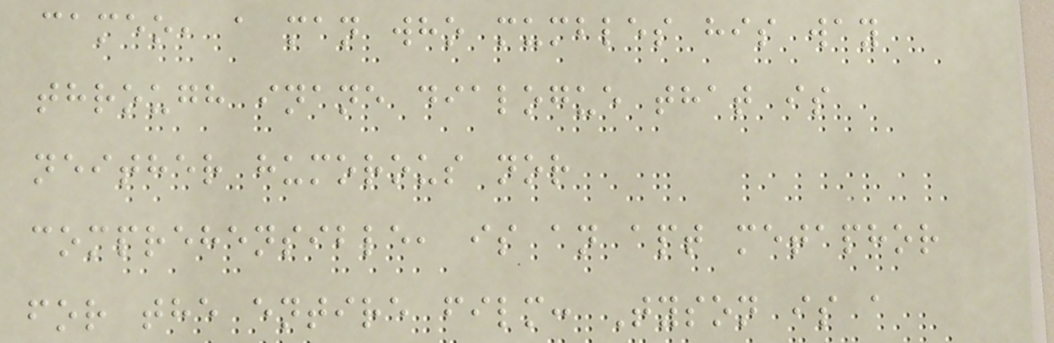cameo, a man who mumbles his way
through inane dialogue that is
neither humorous nor
comprehensible, is an apt metaphor
for the entire film: Tyson is a
